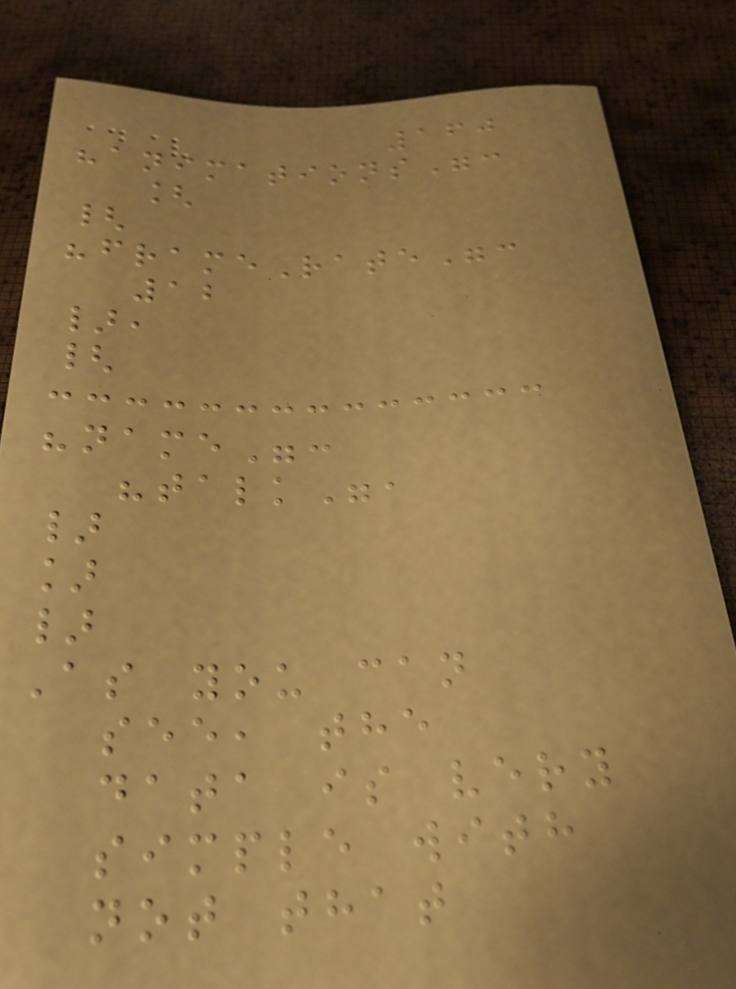160
"animations":
[
{
"frameRate":
12
},
{
"name":
"talk",
}
]
}
As you can
see, the
data is very
simple with
not that
